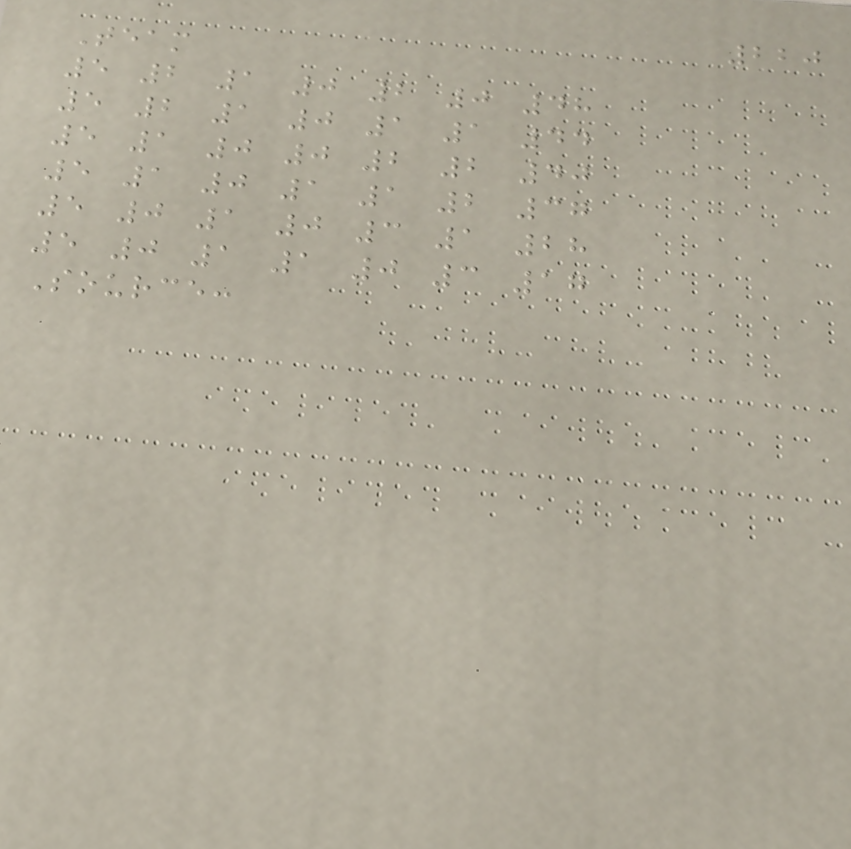220
Team
5 2 1 0 2 0 48
5 2 1 0 1 1 44
5 1 0 0 2 2 40
5 1 0 1 1 2 37
5 0 1 0 3 1 28
5 0 1 1 0 3 17
Source:
